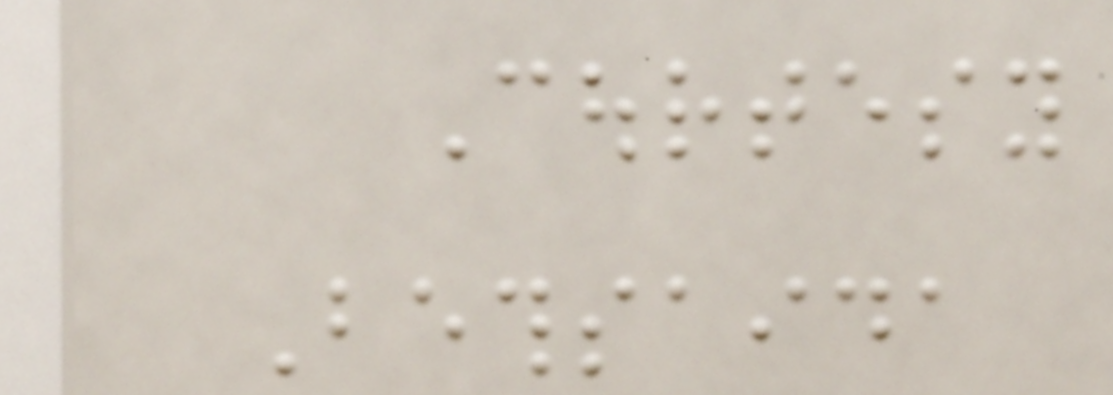Courtesy
Bethsaida
